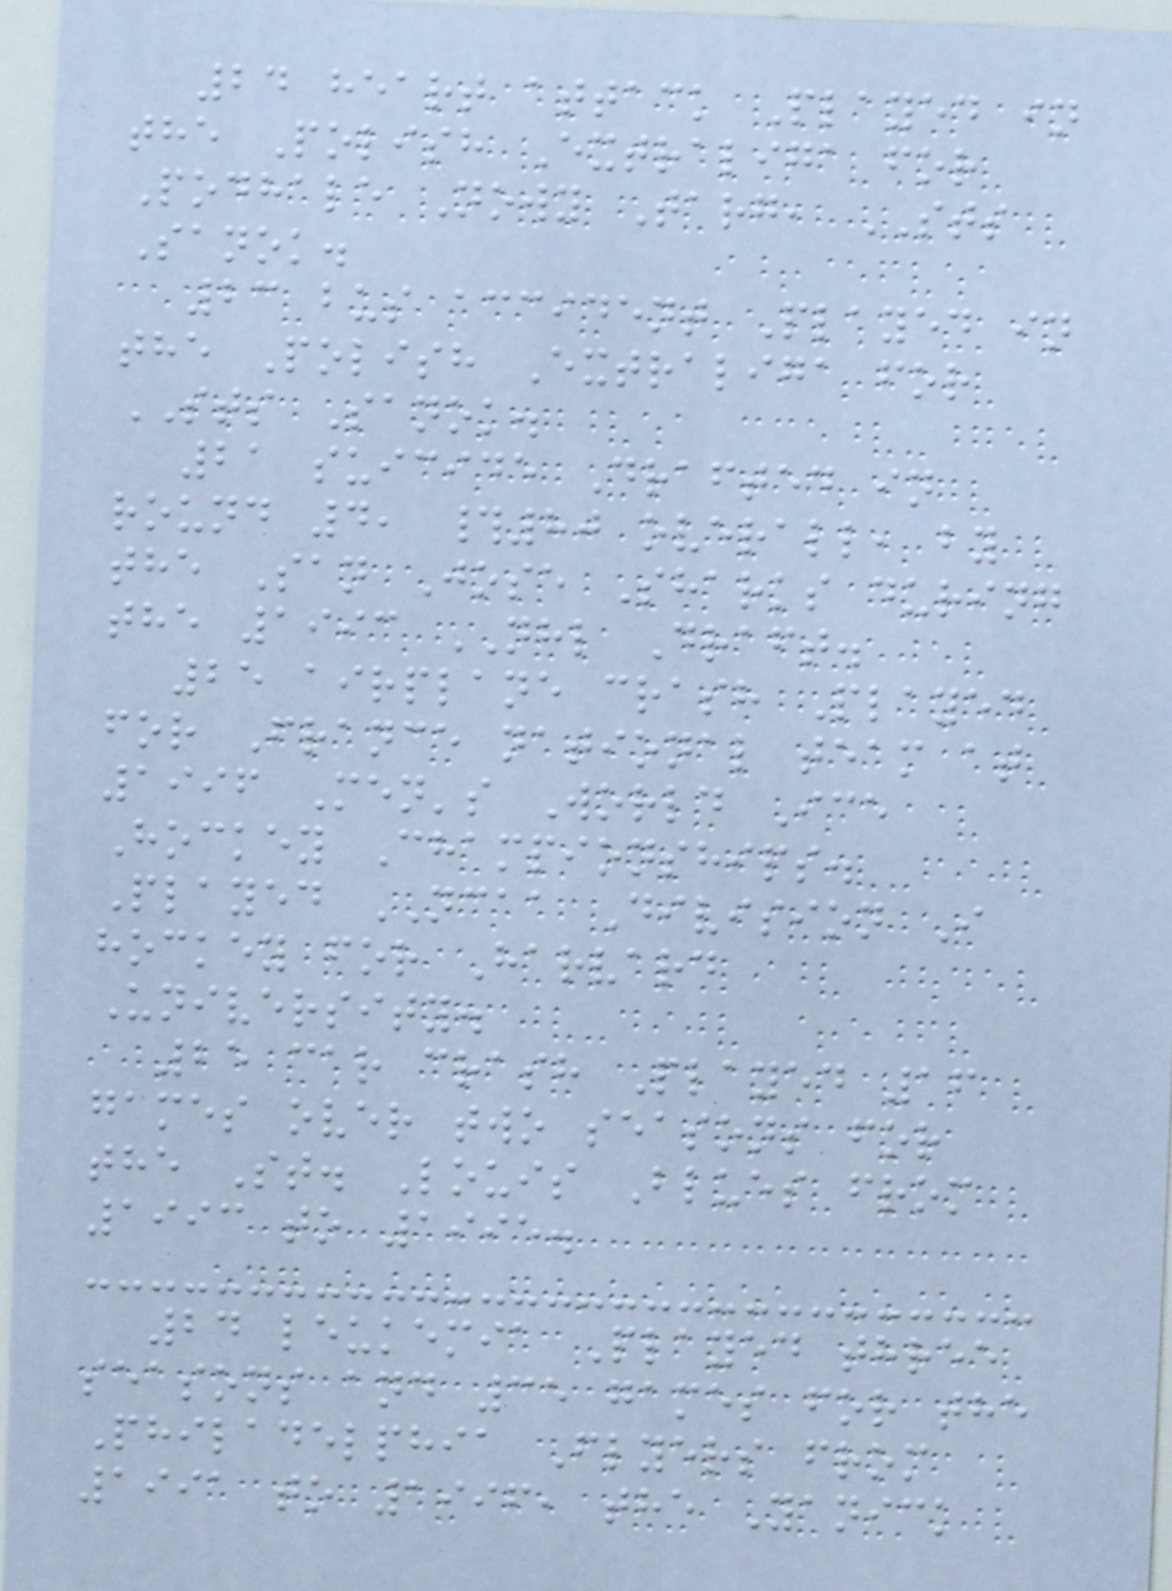24 heart attack Played in
the Polish Extraliga for
Podhale Nowy Targ, STS
Sanok.
23 bus accident Played in
the Polish Extraliga for
STS Sanok.
21 suicide Drafted in
round 4, #80 overall, by
the San Jose Sharks during
the 1993 NHL Draft.
25 airplane crash Played
for France national team at
1996 Men's World Ice
Hockey Championships.
Played NCAA Division I
hockey for Harvard
University.
25 car crash Played 16
games over two seasons for
the St. Louis Blues from
1993 to 1995.
24 leukemia Played three
seasons and 35 games for the
Philadelphia Flyers from
1991 to 1996, the Yanick
